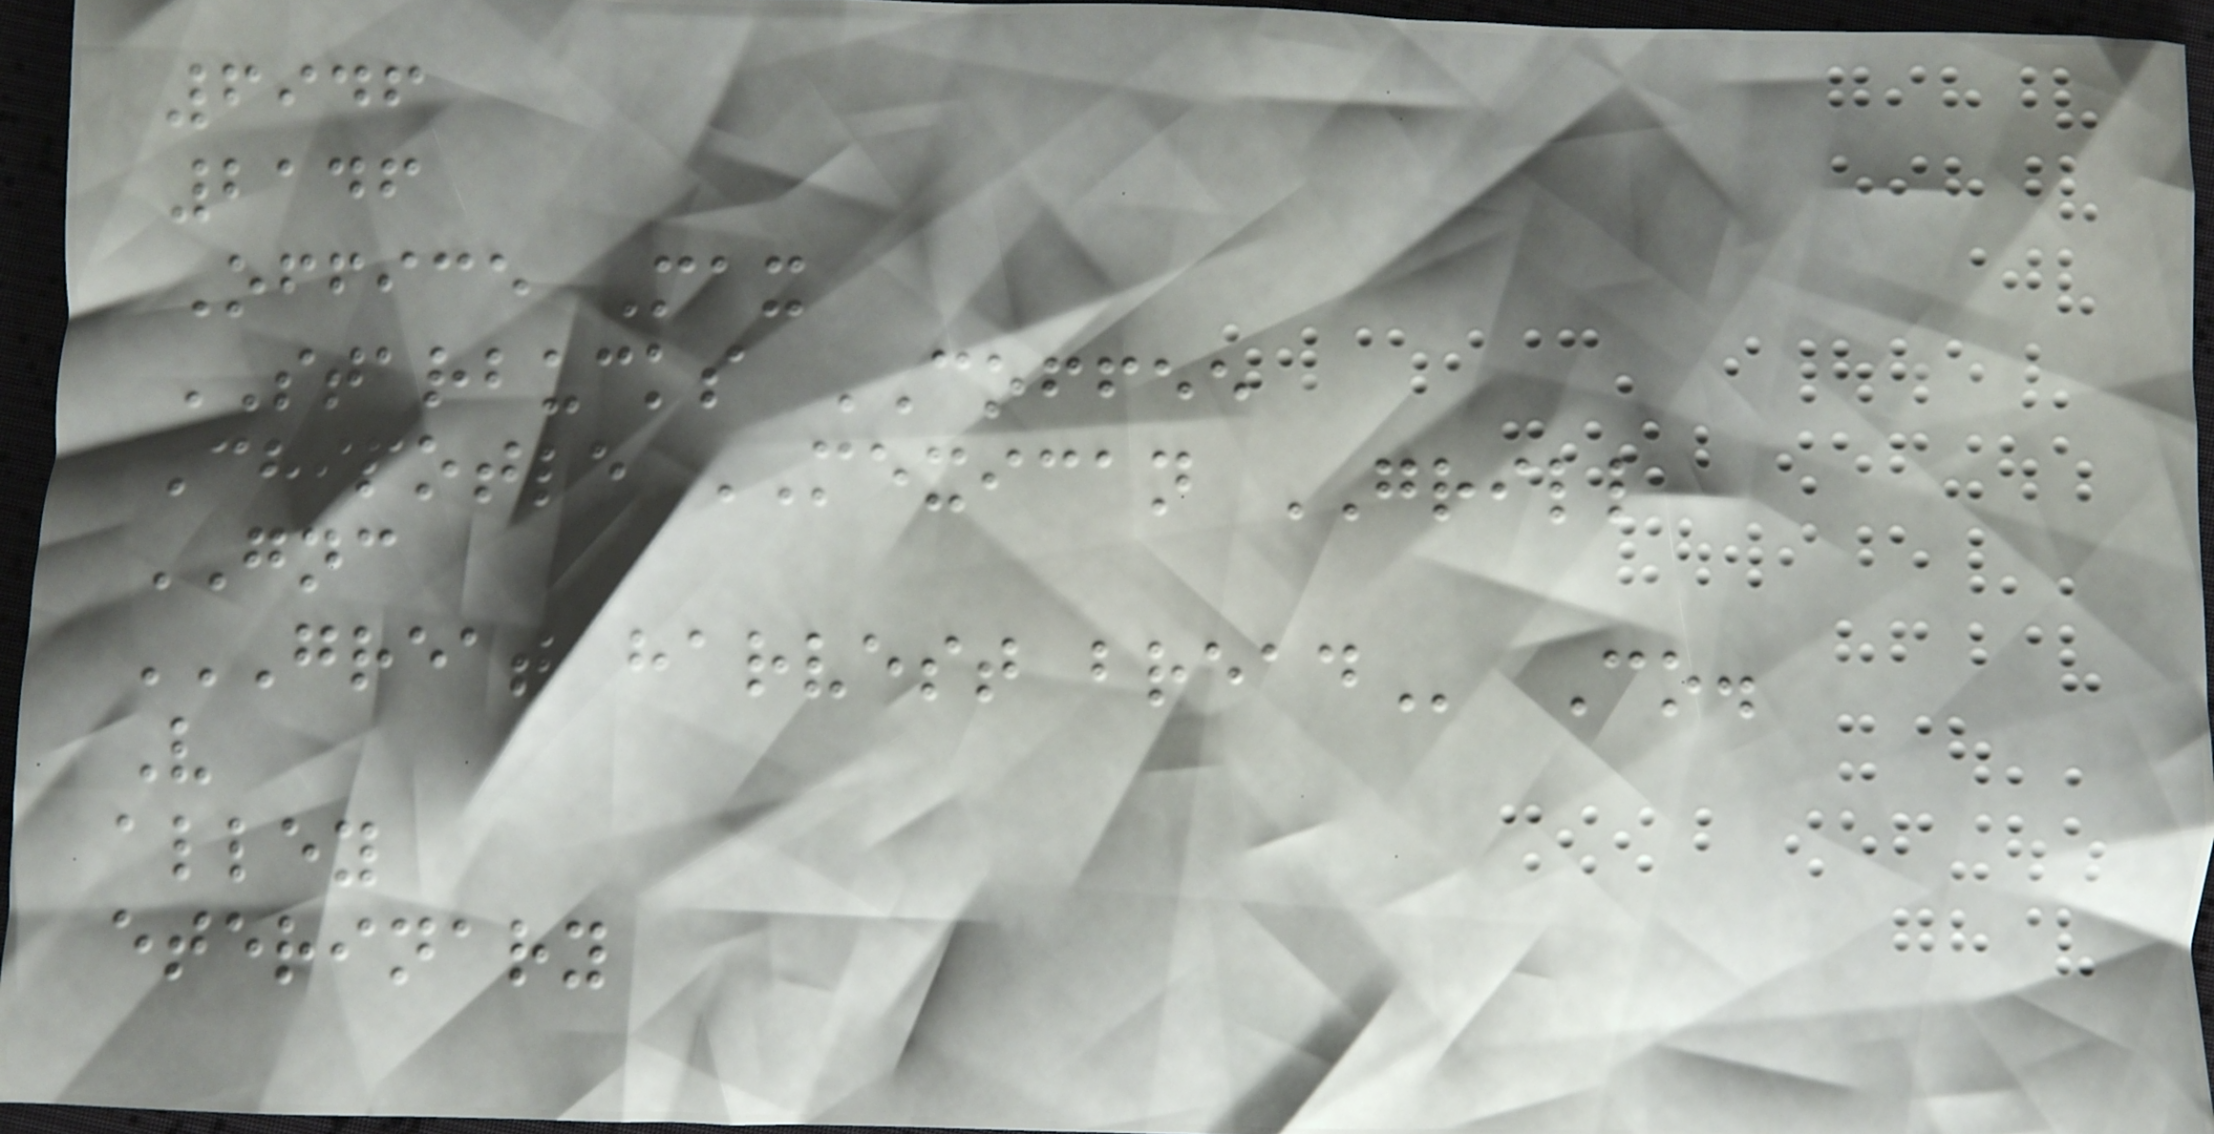6946
2146
Office Max
STARBUCKS COFFEE
Chipotle MEXICAN GRILL
GNC
GREAT HARVEST BREAD Co.
V
alley
eterinary
